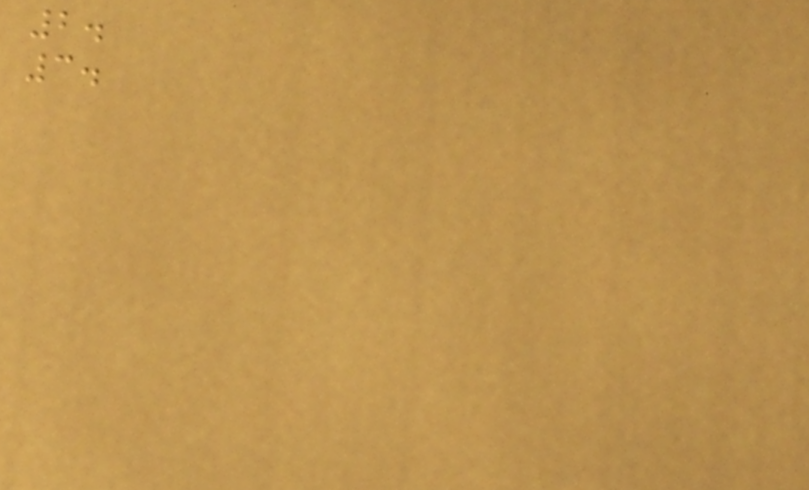2.
3.
